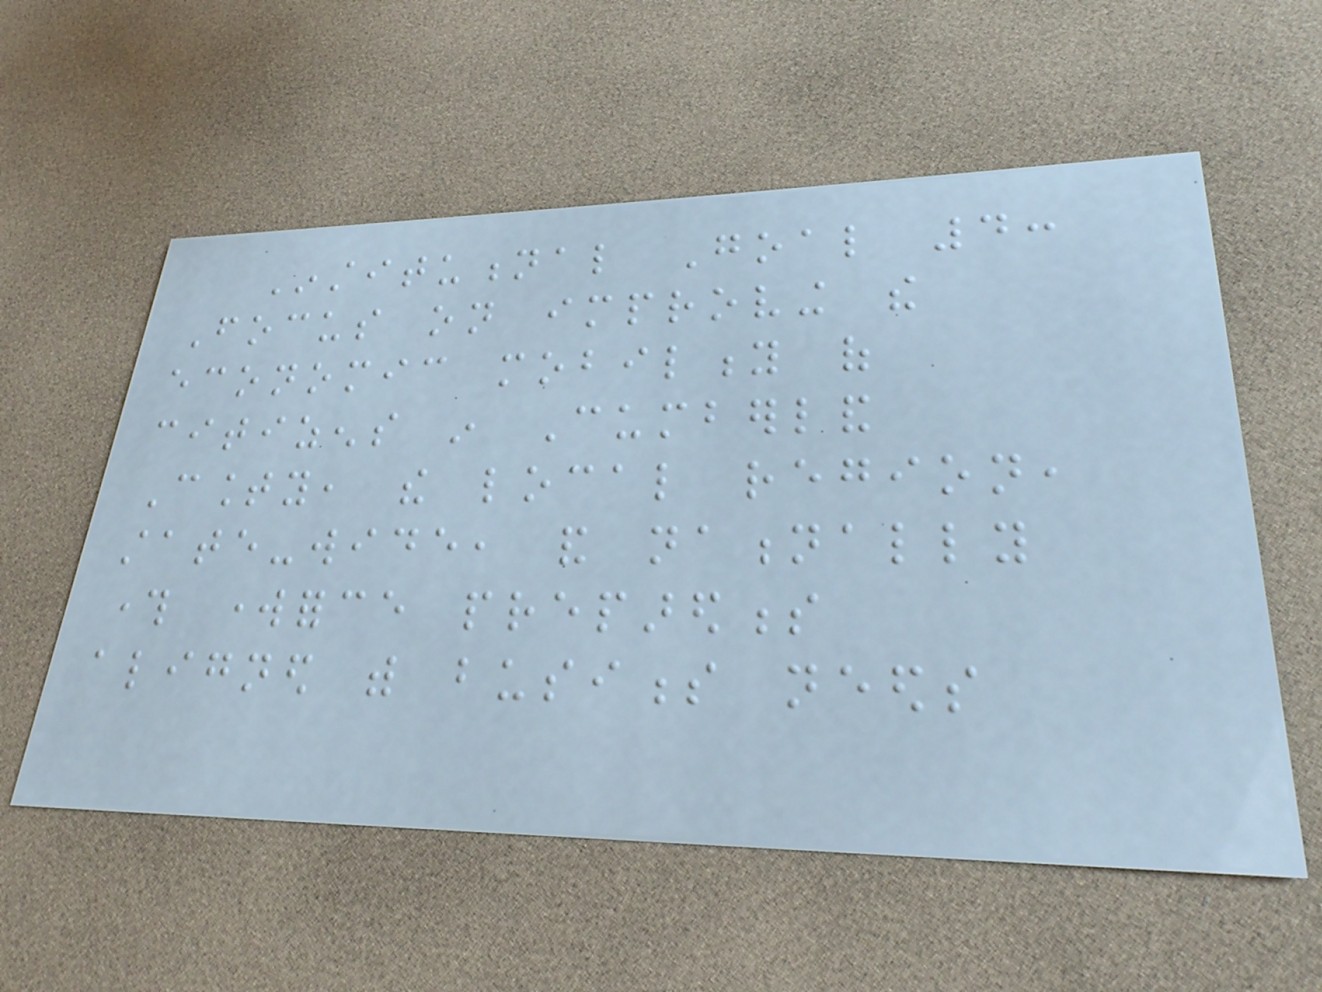Institutional Goal 4:
Focus on improving the
economic mobility of
citizens in Cumberland
County, the local region,
state-wide, and nationally
through workforce preparedness
aligned with business needs
